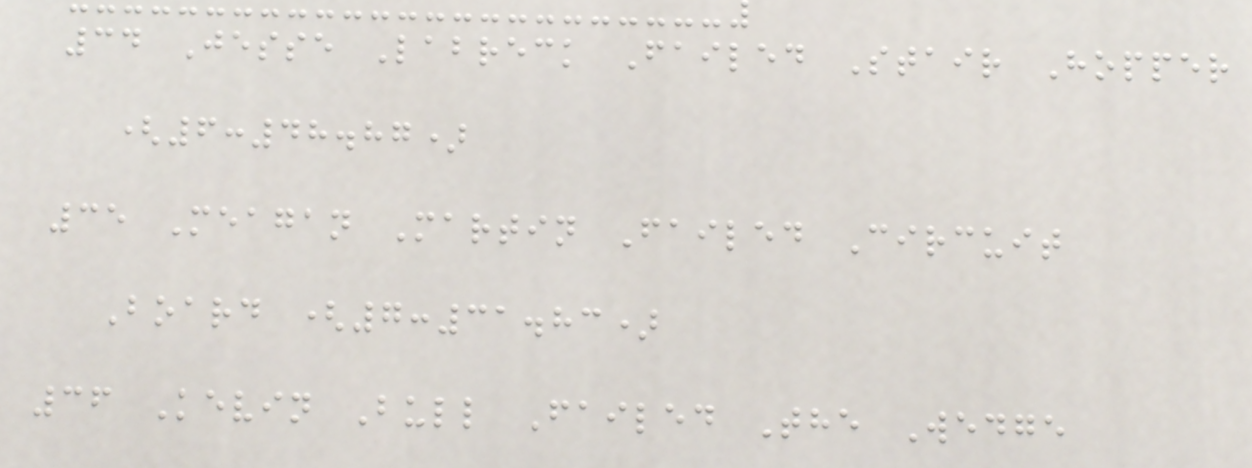34 Jesse Labreck Failed Stair Hopper
(6:48.87)
35 Meagan Martin Failed Circuit
Board (7:31.83)
36 Kevin Bull Failed The Wedge
